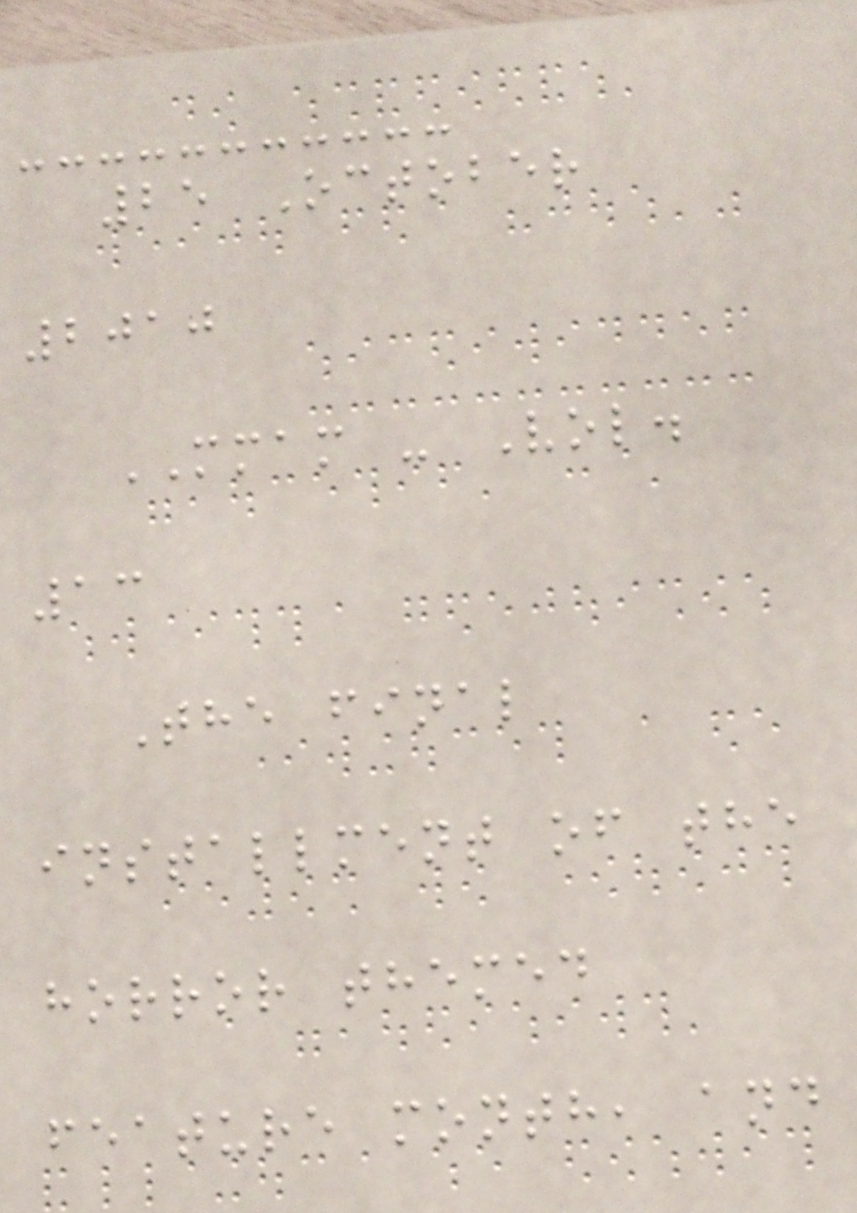25 October
2010
MMAM - Vol.
13
The final
installment of the
horror themed
feature month, and
